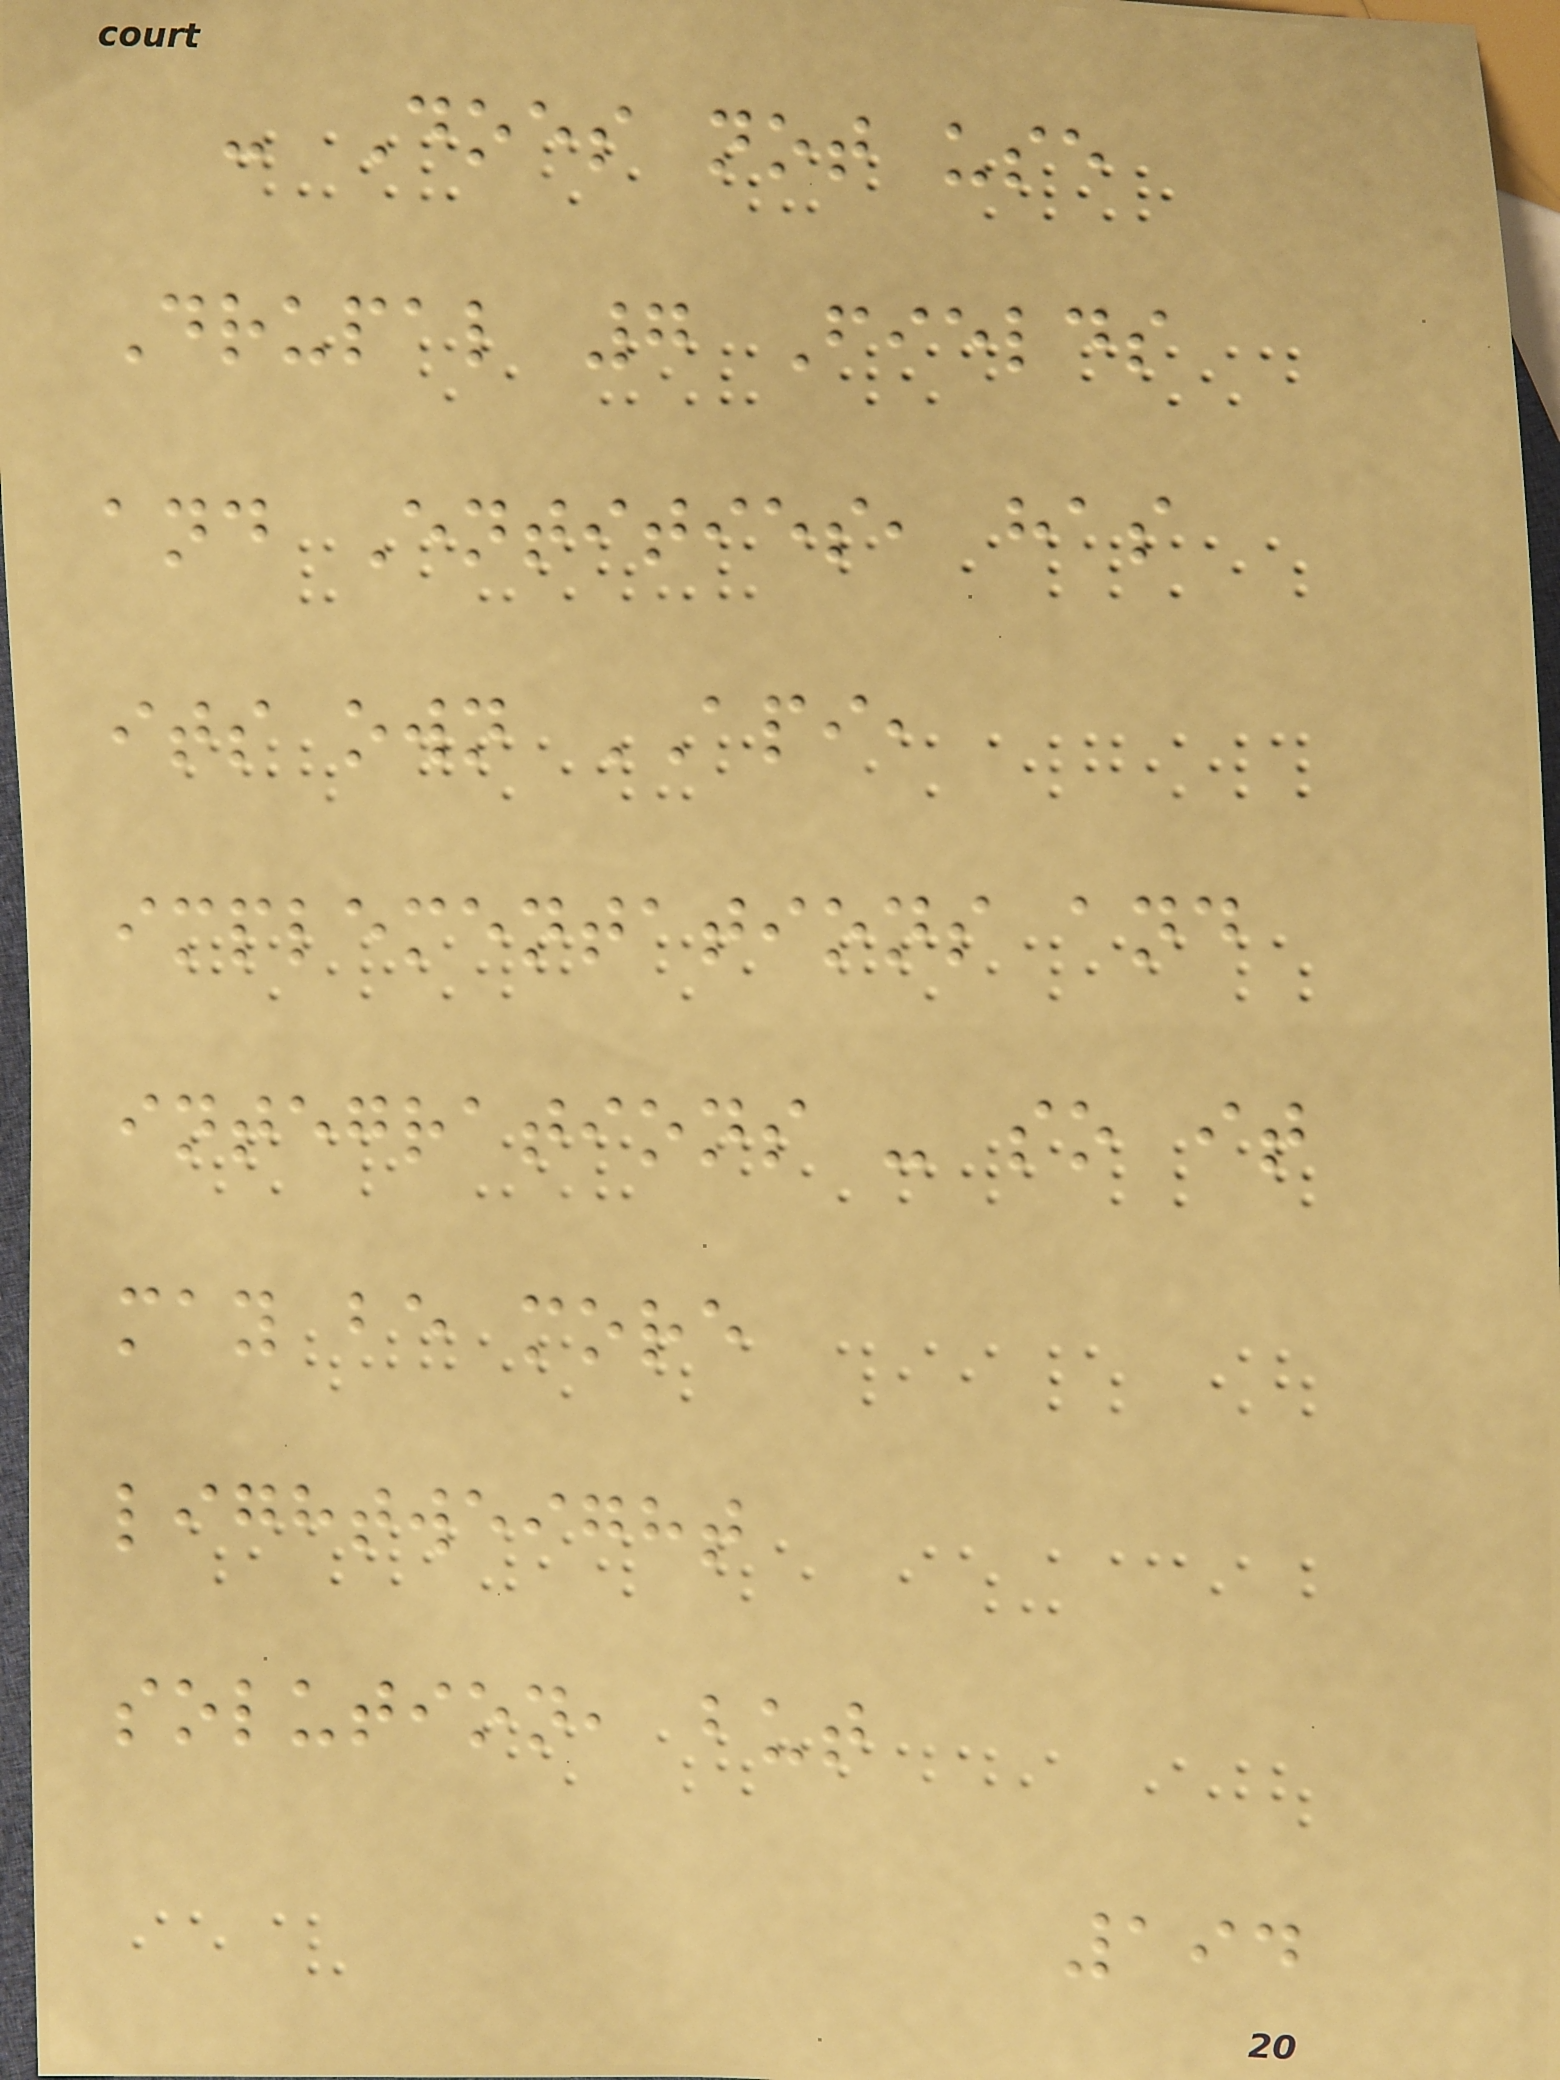- Does not use
Drupal 7 Fields
and Entities, has
its own API,
implementations and
integrations - so it
may be more
lightweight
solution, but
194
